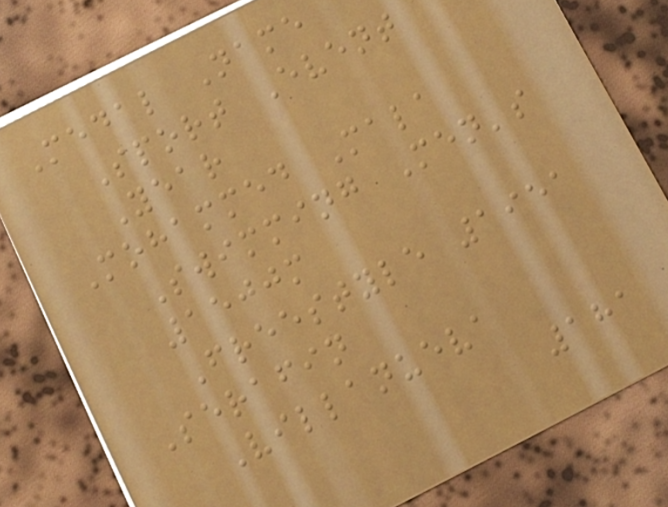Medal Name
Sport Event
Year
Mohammed Mala
Swimming Men's
1500m
Freestyle 1951
Serafin
Villanueva
181
